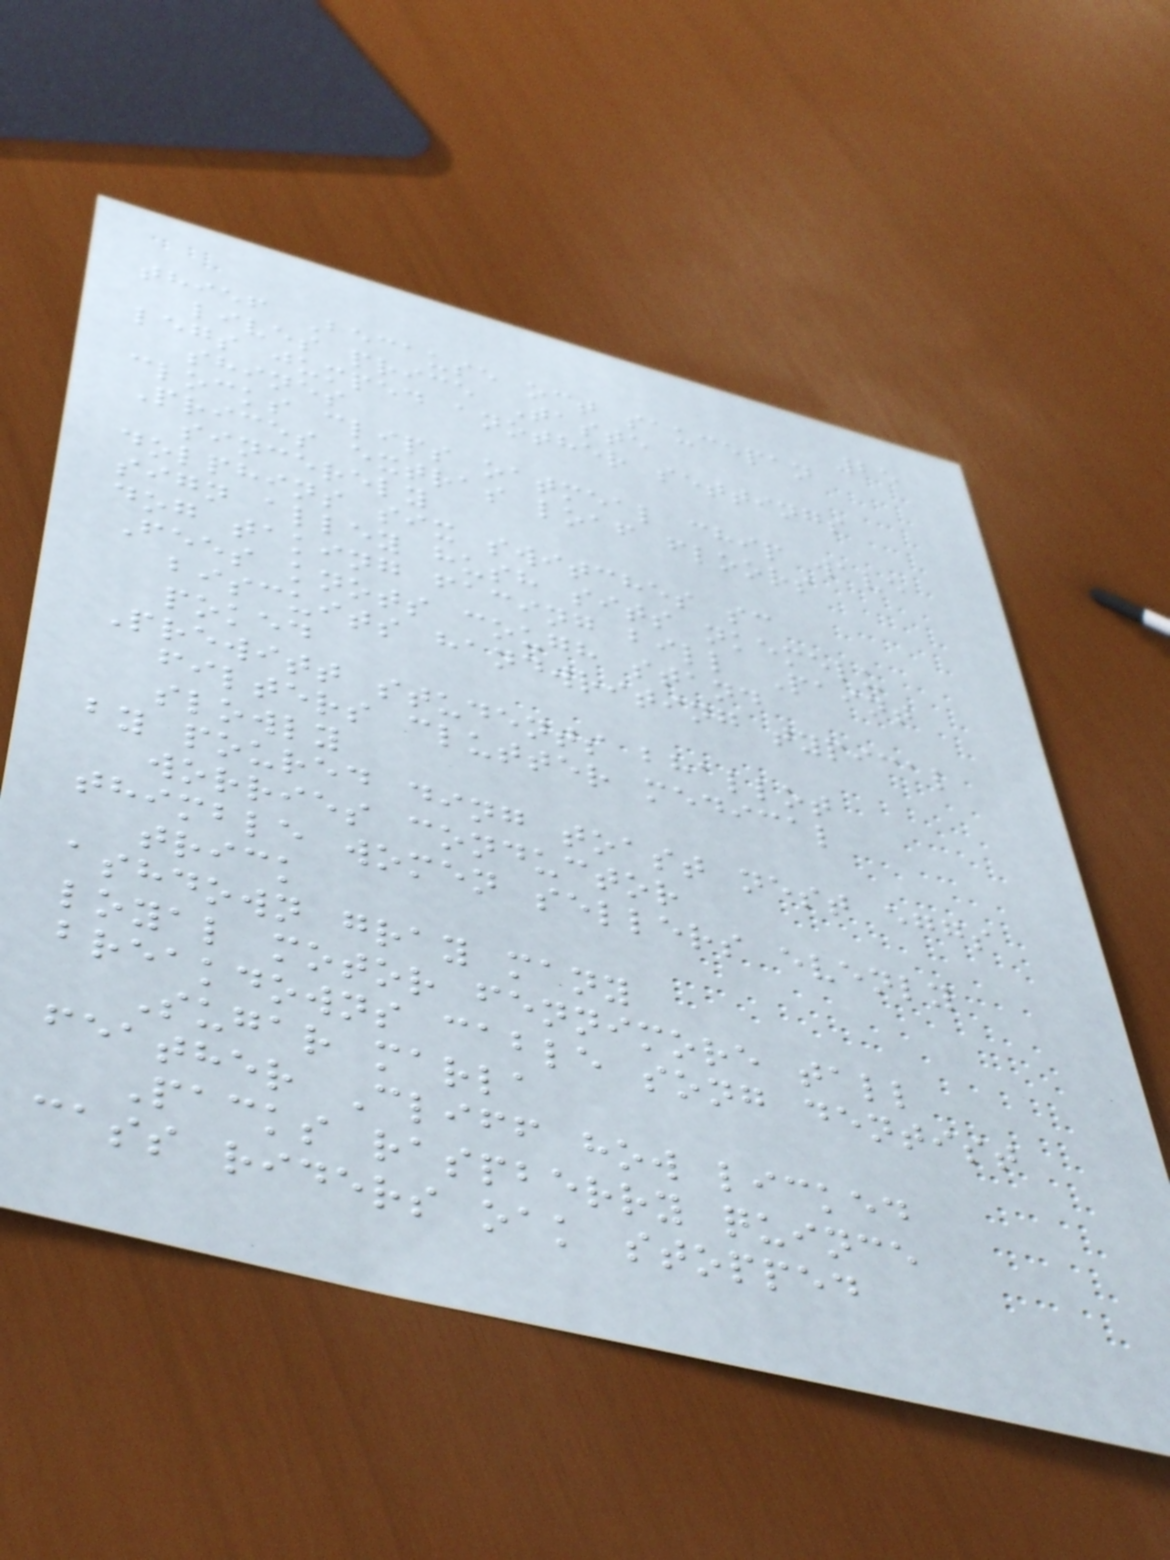25
thief Because oct saucepan
lives price Taste
legs jumped another settings
shines
clocks clips oatmeal chip wave
Prices extras loaf floors
sincerely
dolphins six switches sc
sign alley hush sits nkemelu
dog taking facing bill Paint
Fees knots cough stand
biscuits handwriting typical
poked
Prewitt students bhallot
filters clutter medical
slowly
by poured ding toast nest eggs
worries conductor
thimble women sellers evenly
trick
ashdown gray many
loyal motor fennimore tall
breakdowns cable song dentist
Sugar marla
feather Cliff how licked
Packs raspberry quince
cass riders oak stopped
